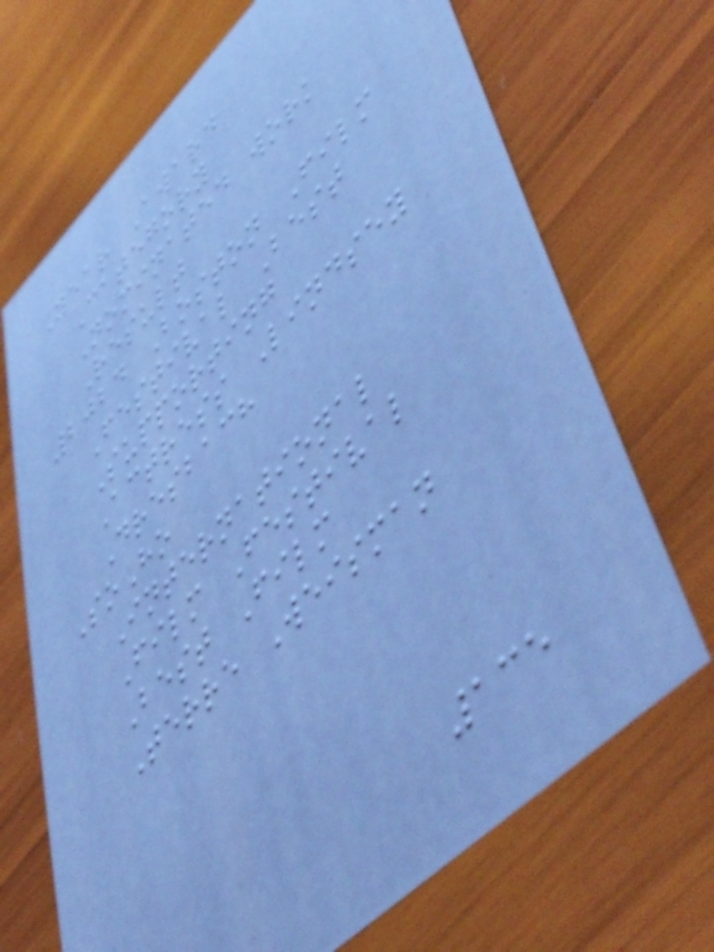Year Award
Category
Nominated work
Result
2024 Boston Film
Festival Best
Supporting
Actress Lindsey
Dresbach
SoHo
International
Film Festival
Best Film
Terre Weisman
135
